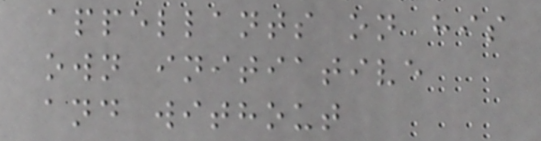appellants on his
own initiative
and without
